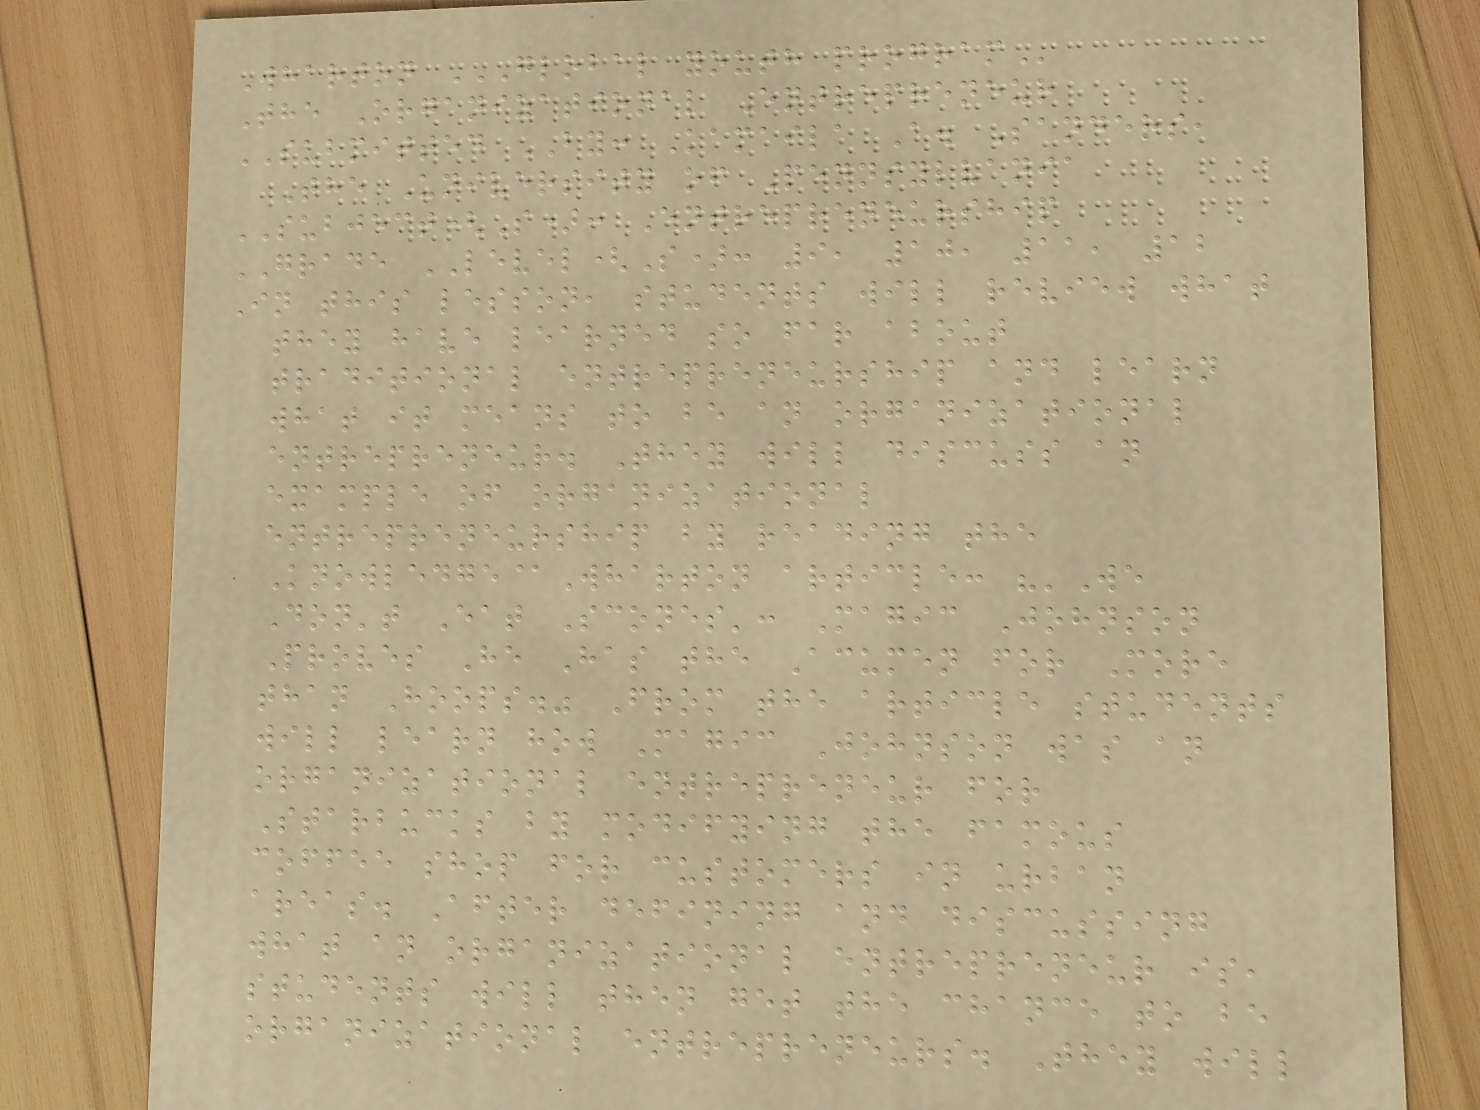Wharton GLOBAL YOUTH PROGRAM
The Organizational Entrepreneur
SUBMITTED BY: Kamaila A. Sanders,
The University of Pennsylvania
SUBJECT(S): Entrepreneurship
GRADE LEVEL(S): 9, 10, 11, 12
In this lesson, students will review what
they have learned so far about
traditional entrepreneurship and learn
what it means to be an organizational
entrepreneur. They will discuss an
example of organizational
entrepreneurship by reading the
Knowledge@Wharton article: "'We
Don't Eat Scones': Magic Johnson
Proves He Has the Acumen for More
than Hoops." From the article students
will learn how Magic Johnson was an
organizational entrepreneur for
Starbucks by modifying the famous
coffee shop for customers in urban
areas. After defining and discussing
what an organizational entrepreneur is,
students will then get the chance to be
organizational entrepreneurs. They will
